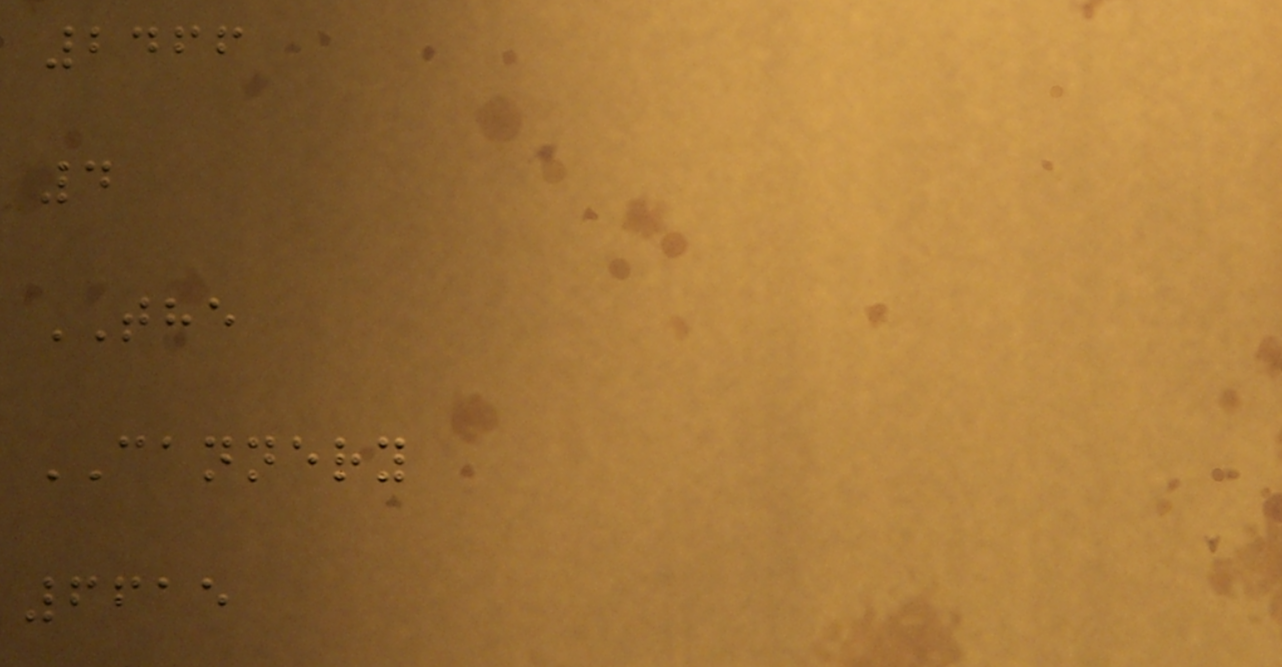2466
4
THE
CANNERY
6615
